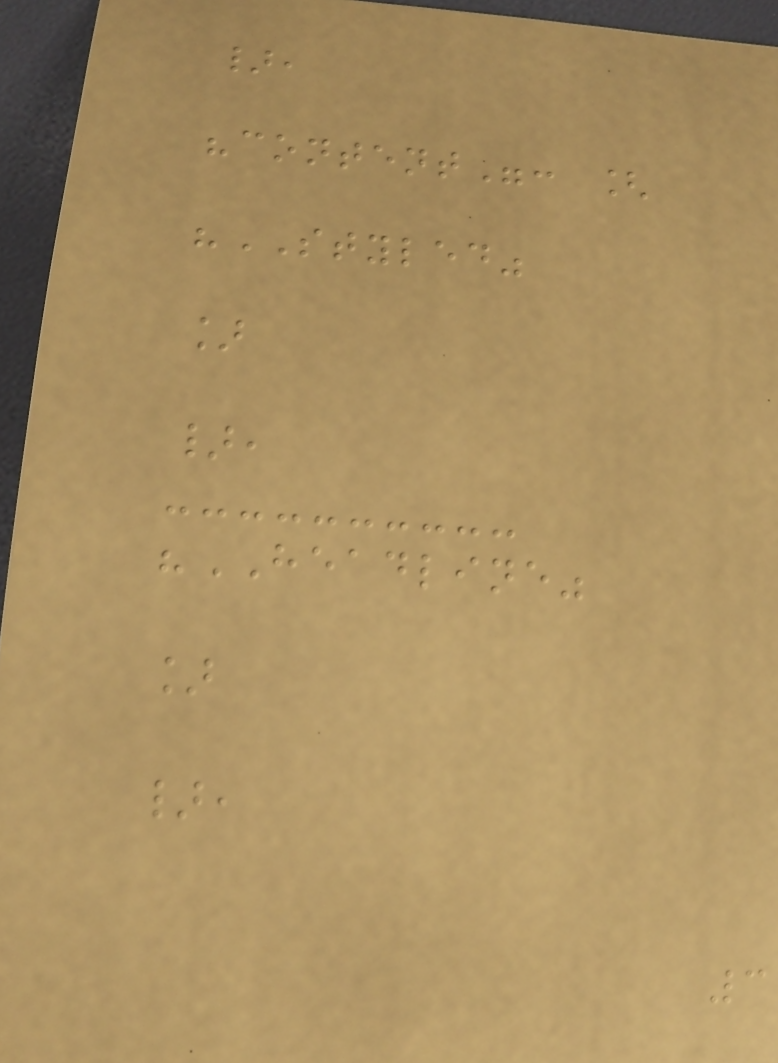},
"content": [
"STYLED"
]
},
"HEADLINE"
]
},
3
